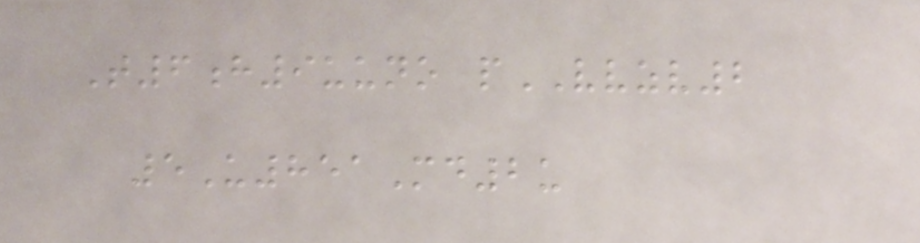T6h9uuno pVVZV2
5U851Md2u
